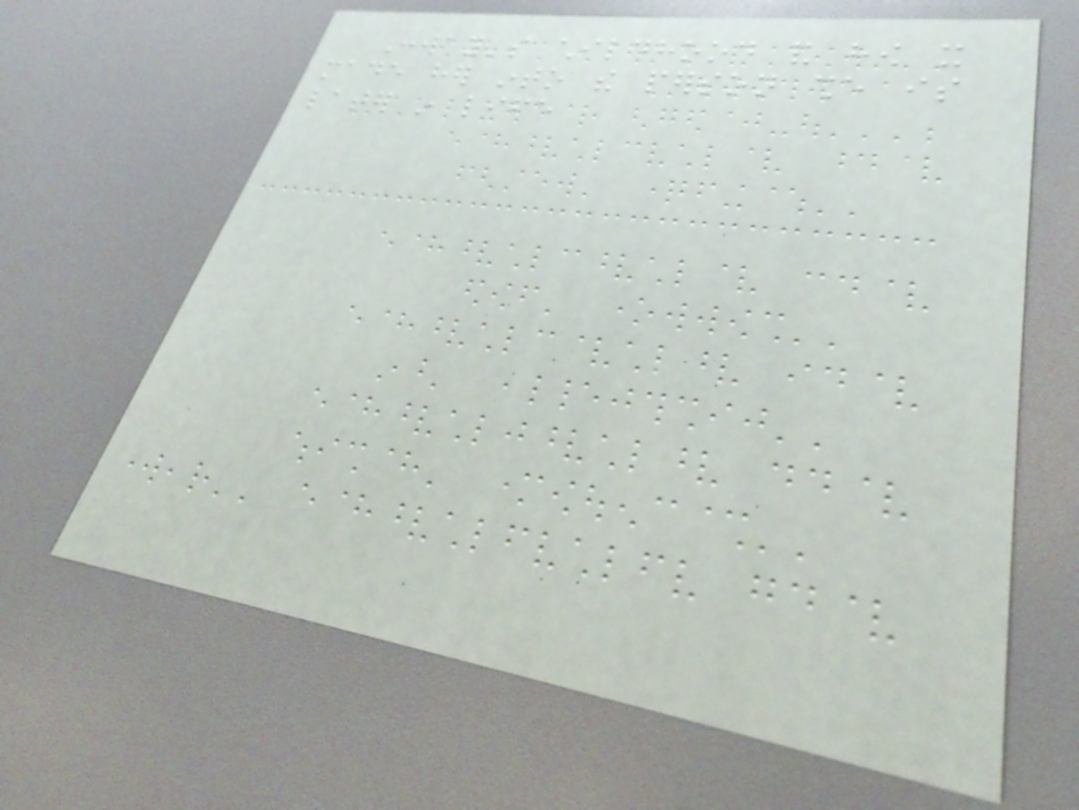Conway's childhood and how it
made her into the person she is
later in life
